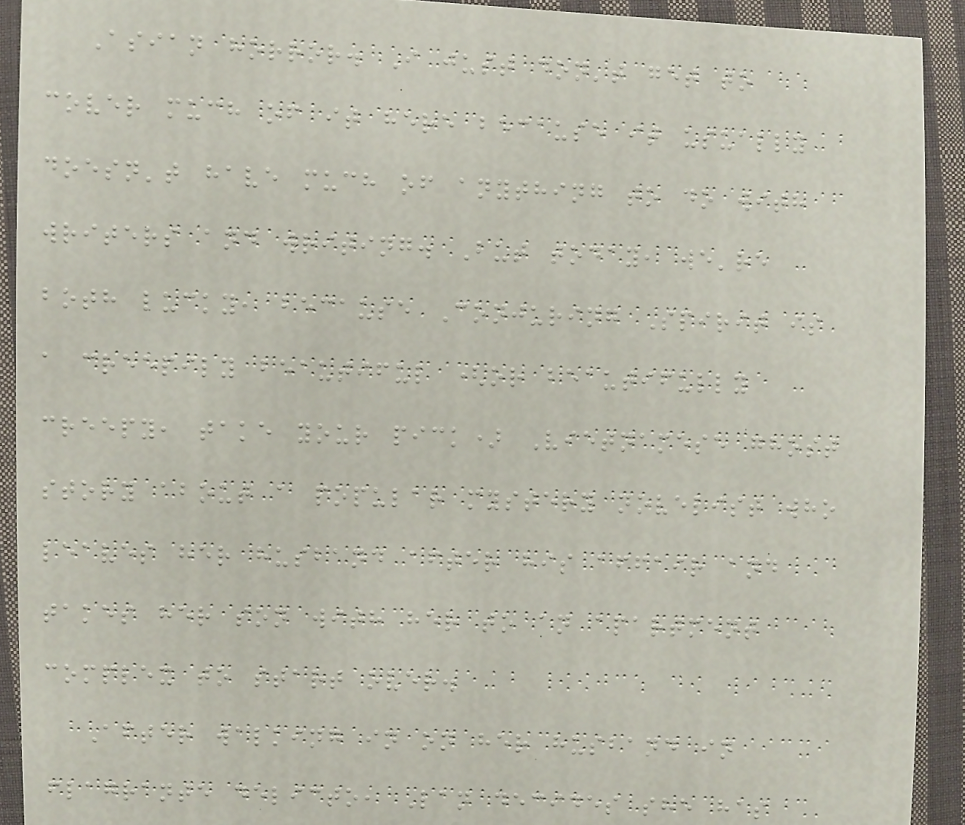Asian horror. I just don't get to
cover much of it here because it usually
doesn't have much of anything to do with
writers and writing. But today, we're
both lucky, because Conjuring Spirit is
a creepily beautiful (or beautifully
creepy, take your pick) Vietnamese ghost
story about a popular mystery novelist who
leaves her husband after his affair and
takes her son with her to an apartment
complex to start over.
After walking in on her husband in
flagrante delicto, Lan decides she has
